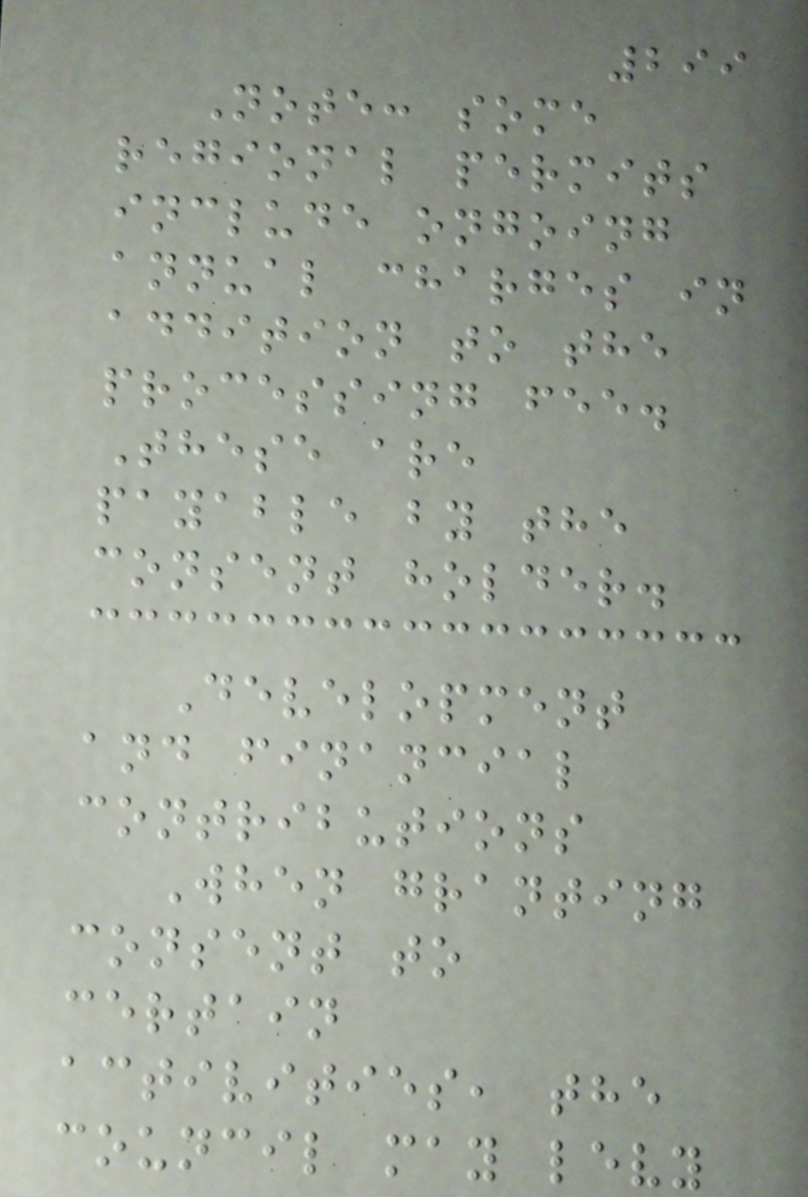299
Note: some
regional permits
include ongoing
annual charges in
addition to the
processing fee.
These are
payable by the
consent holder.
Development
and financial
contributions
When granting
consent to
certain
activities, the
council may levy
